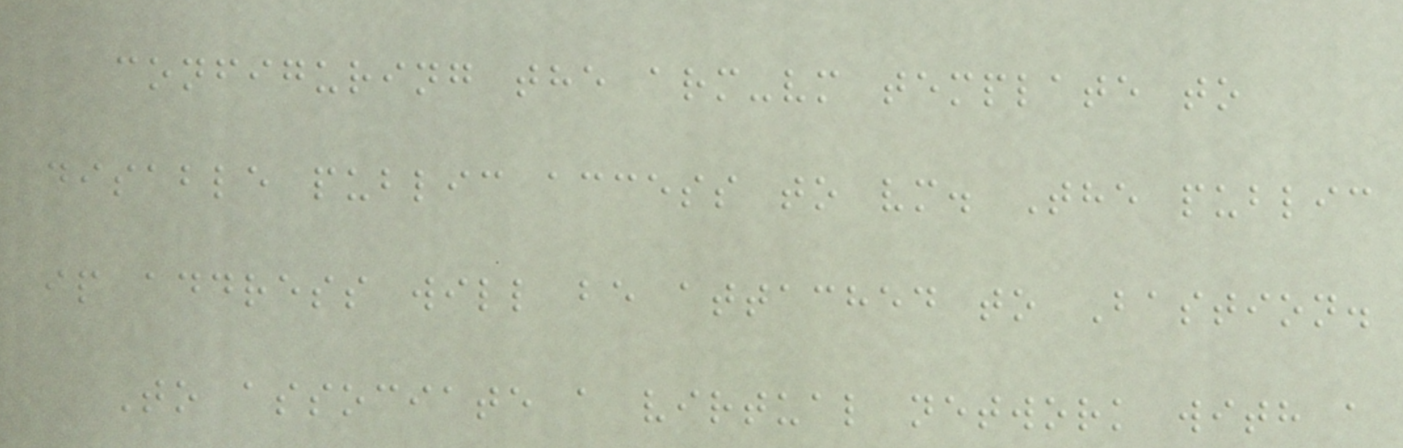configuring the arm-vm template to
disable public access to vm. The public
ip address will be attached to Bastion.
To associate a virtual network with a
